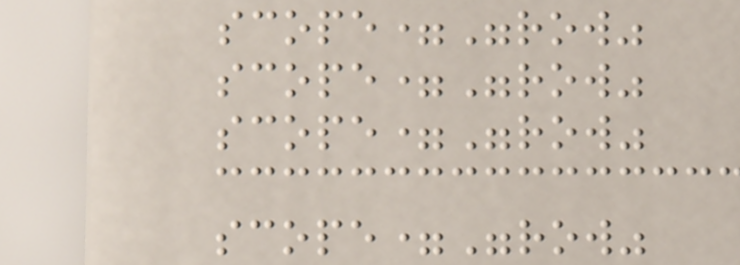scope="row"
scope="row"
scope="row"
scope="row"
